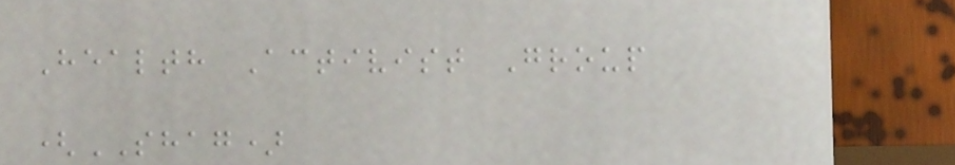Health Activist Group
(SHAG)
